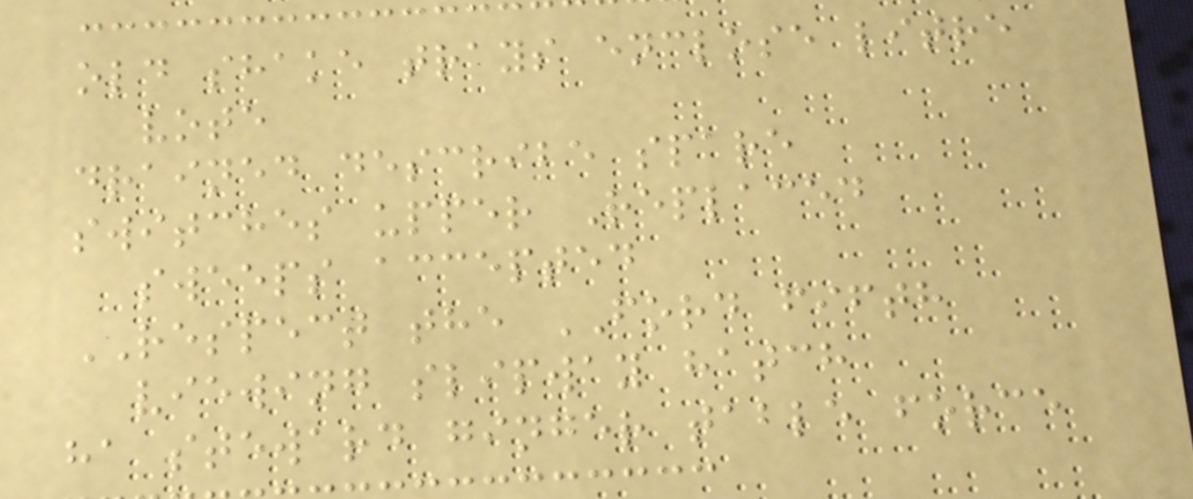old shake trays enclose litre
vote
drained describe spare
switches upper Replaced
sweeps accepted
RESPECT the FORD fifth
viewing slipway hatch
ha steward ginger table force
